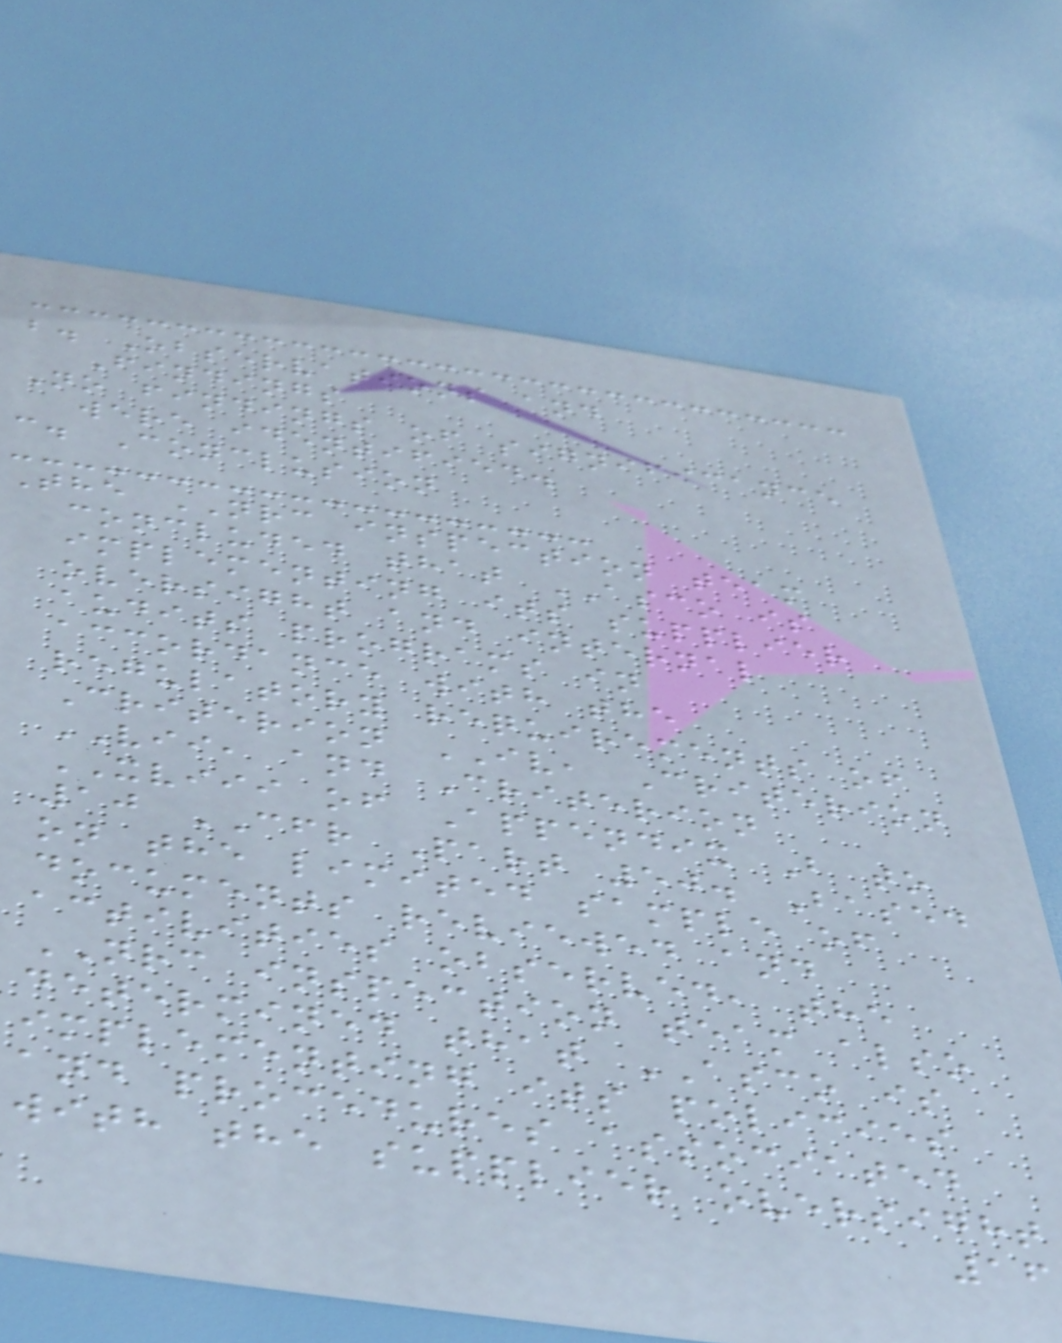b. Observations and
Findings
No findings of significance
were identified.
c. Conclusion
The NRC inspection team
concluded that ASCO is
implementing its supplier
oversight and internal
audits programs in
accordance with the
regulatory requirements of
Criterion IV, Criterion
VII, and Criterion
XVIII of Appendix B to
10 CFR Part 50. Based
on the limited sample of
documents reviewed and
activities observed, the
NRC inspection team also
determined that ASCO is
implementing its policies
and procedures associated
with the supplier oversight
16
